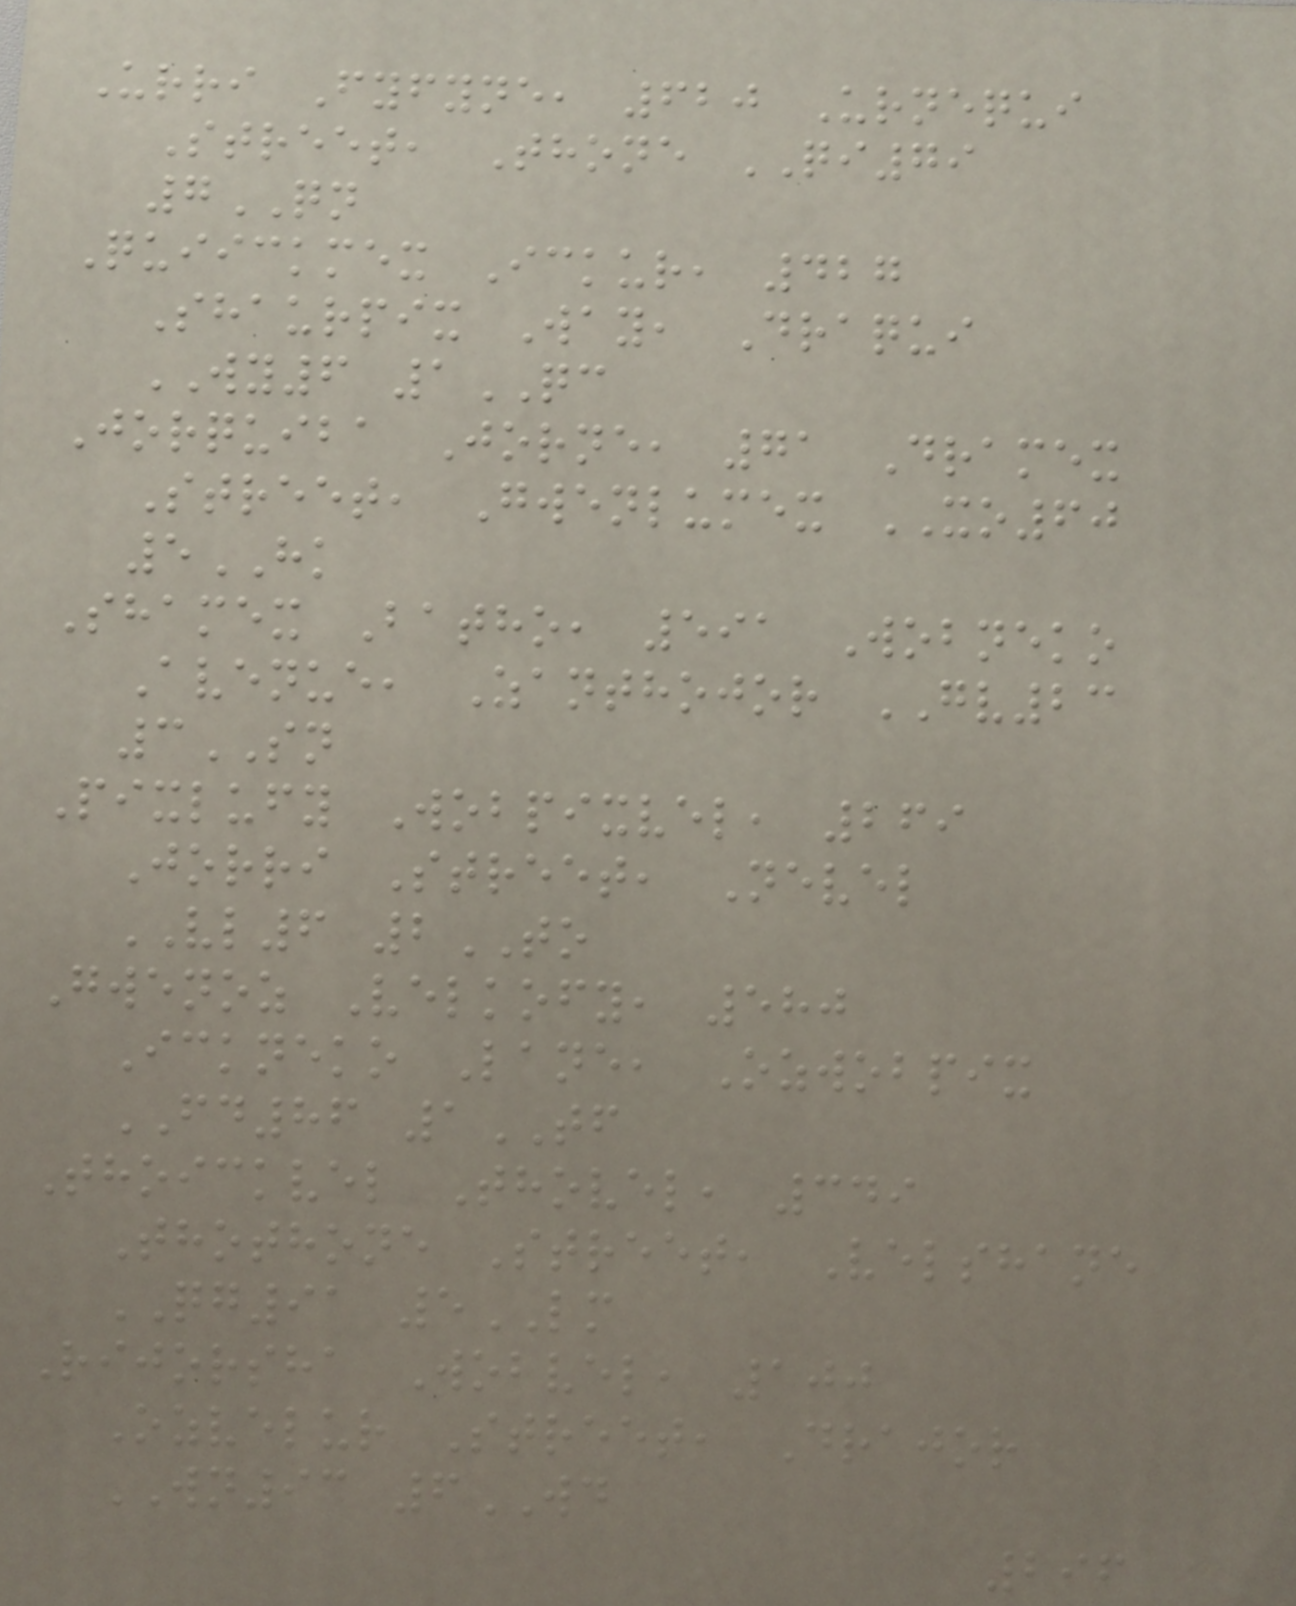Urri Fyfyne, 620 Urnequi
Street, Thone QI79
7QN
Quiickmex Ickur, 427
Shaurpix Way, Draqui
WY6 1QC
Jorquiba Jorne, 71 Dramex
Street, Gwenlumex XO60
5HK
Shamex Batho, 591 Wobneko
Avenue, Zanthojor GV23
3SN
Pixlufy Wobpixvel, 269
Jorri Street, Nevel
VL6 2TO
Gwenoz Velkofy, 580
Ickneko Lane, Ozwobpix
FD86 1TF
Thoickvel Thovel, 349
Thothone Street, Velshane
QG91 5LM
Rijorsha Wobvel, 100
Ozvelur Street, Drajor
WN93 6WD
296
